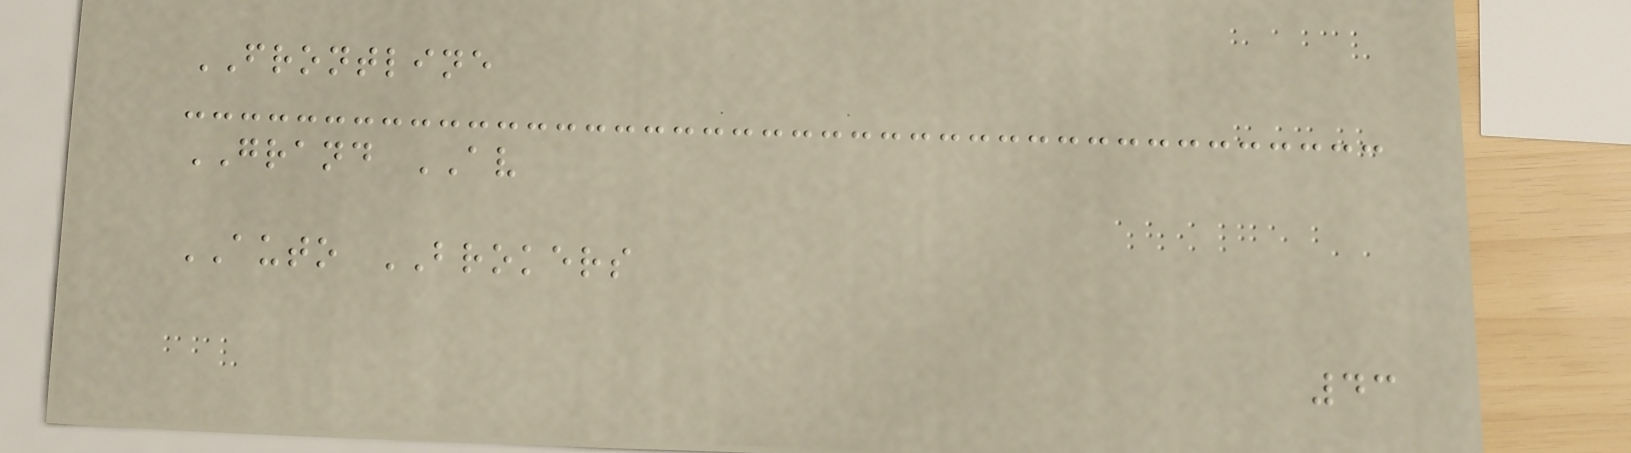FRONTLINE
GRAND AV
AUTO BROKERS
43
